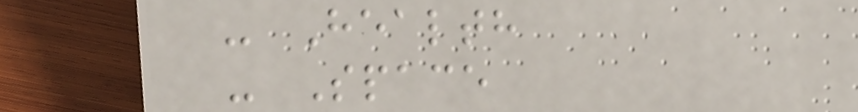- Health
- Space
